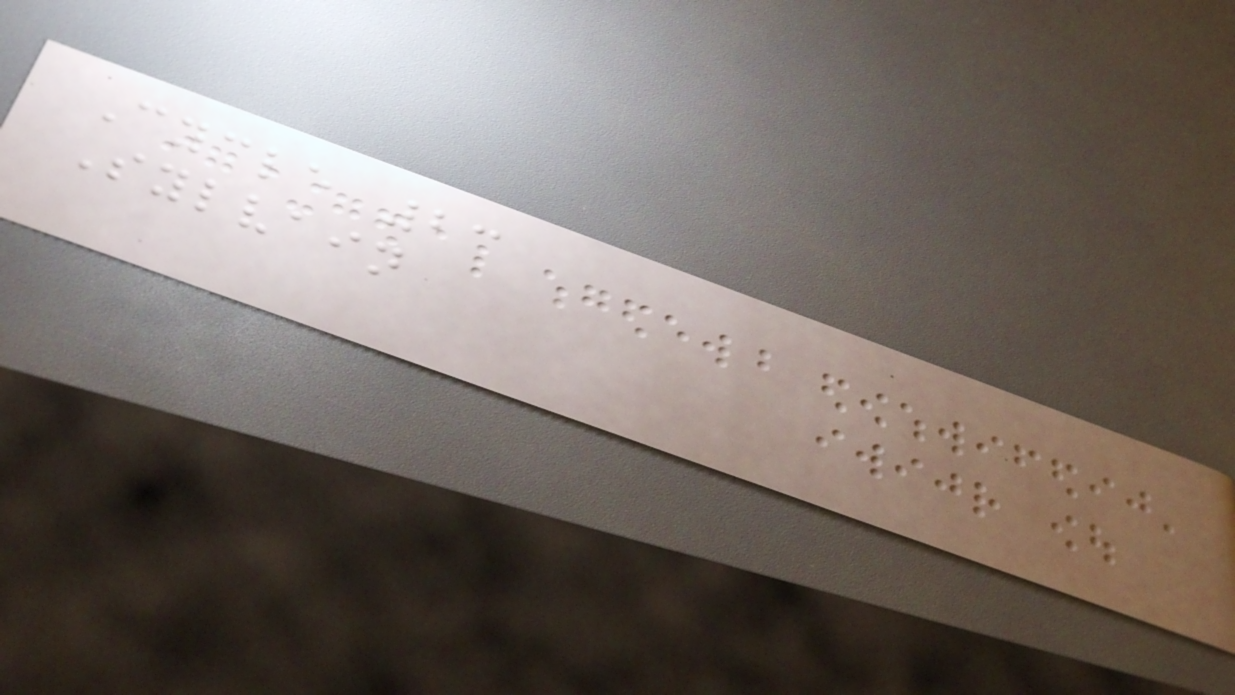Cycle 23
Sylvain
